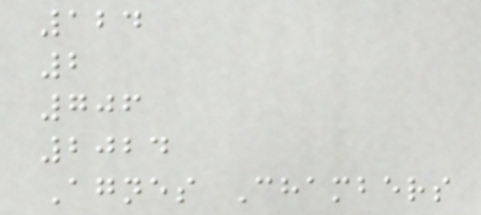124
2
706
2024
Agnes Chambers
